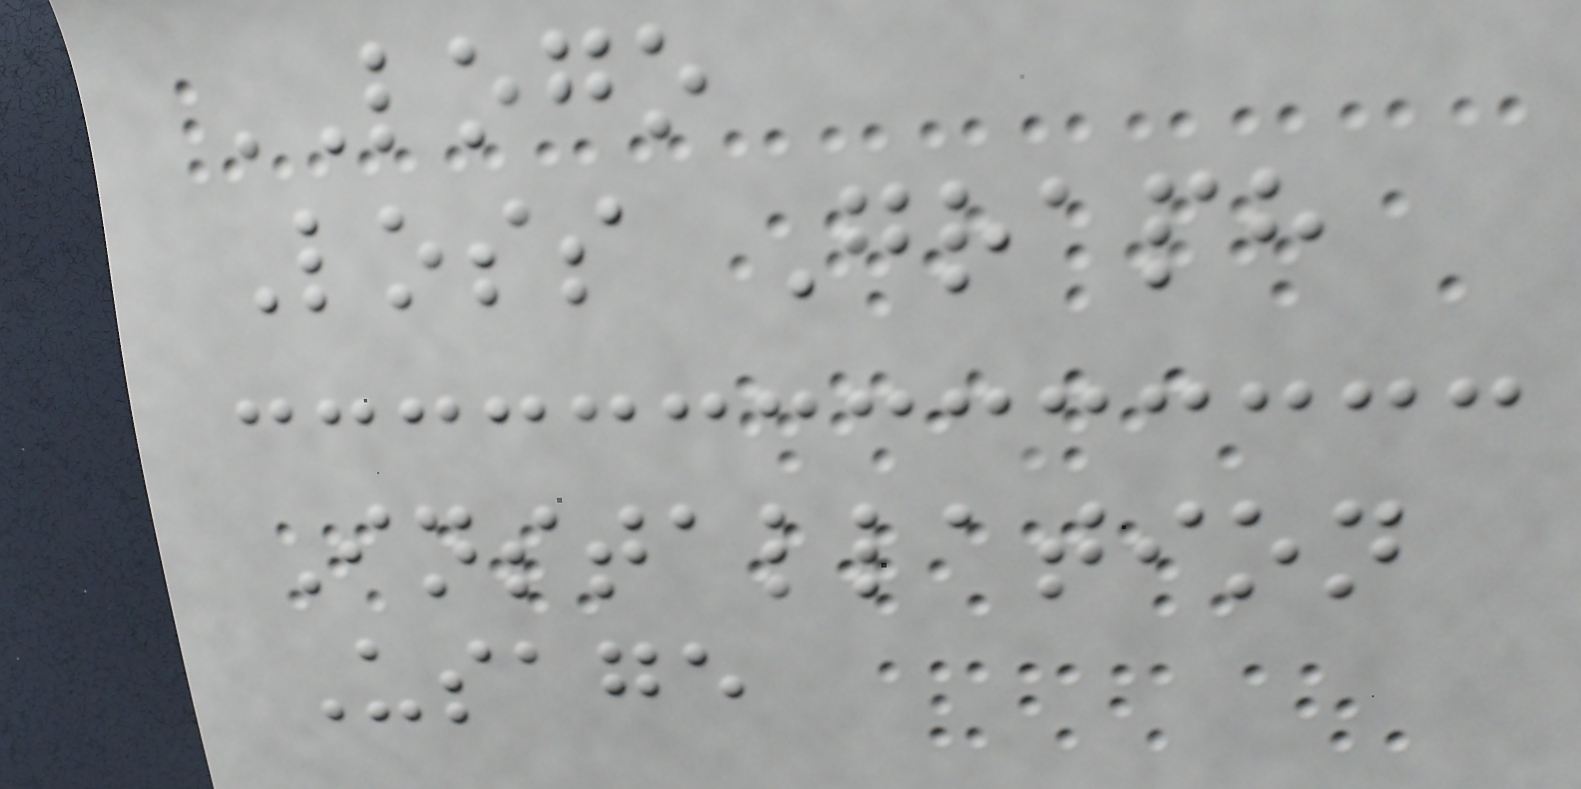LOGO
Loss Graph
Installation
Usage
